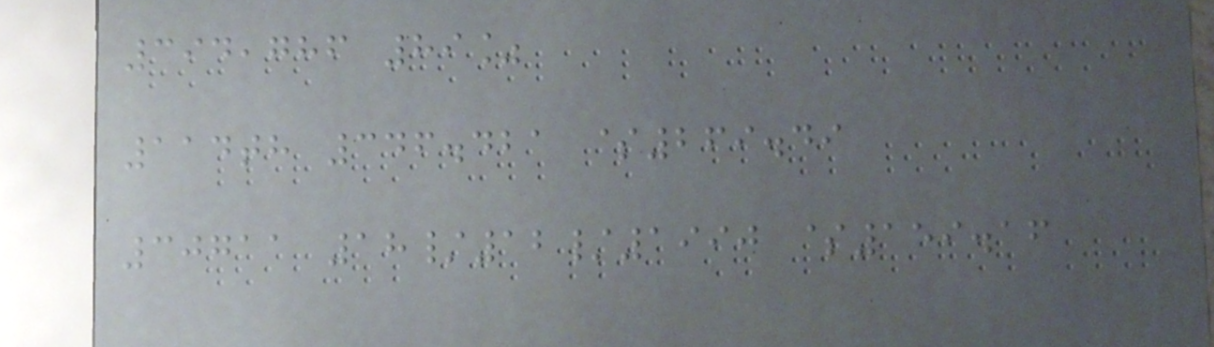394,786 89%
114th 346.421 $269.49
30711 18/12/1990 $159.16
